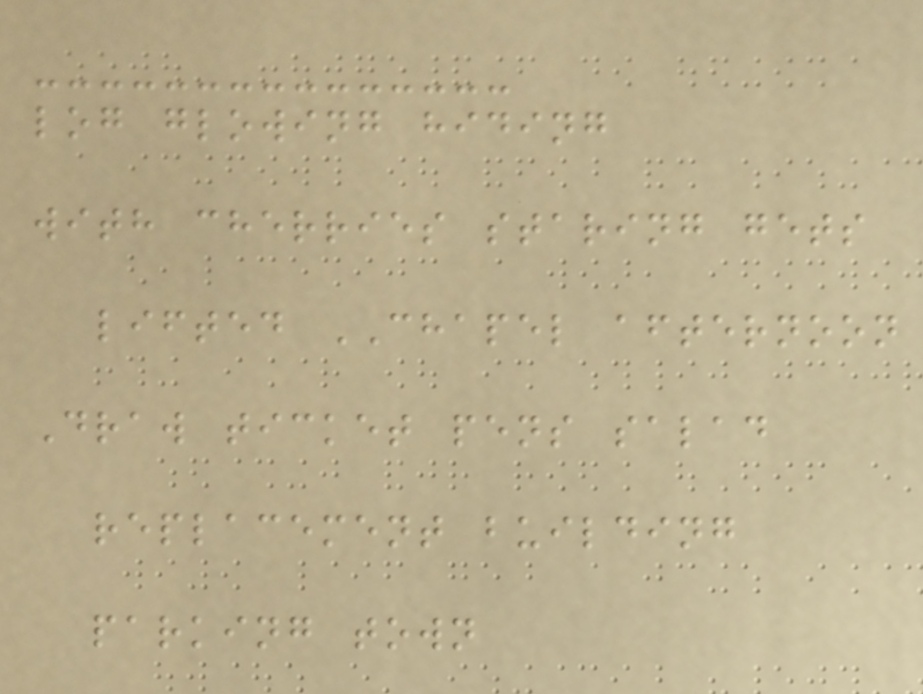log glowing hiding
with cherries staring gets
lifted CHAPEL afternoon
Draw ticket pens salad
replacement building
parking town
